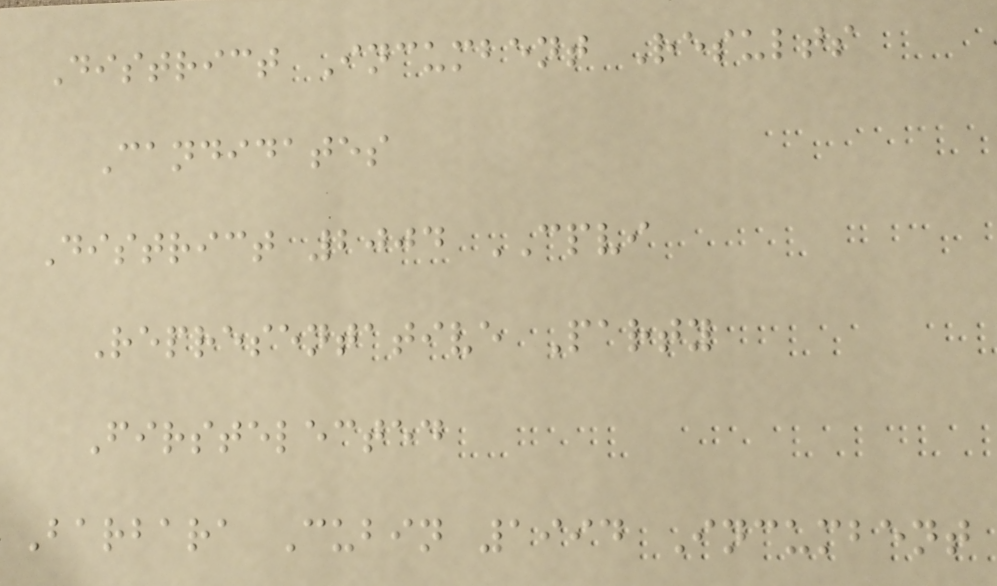District Incumbent Results
Candidates
District 2004 CPVI
Representative Party
Firstelected
Barbara Cubin 1994 Incumbent
